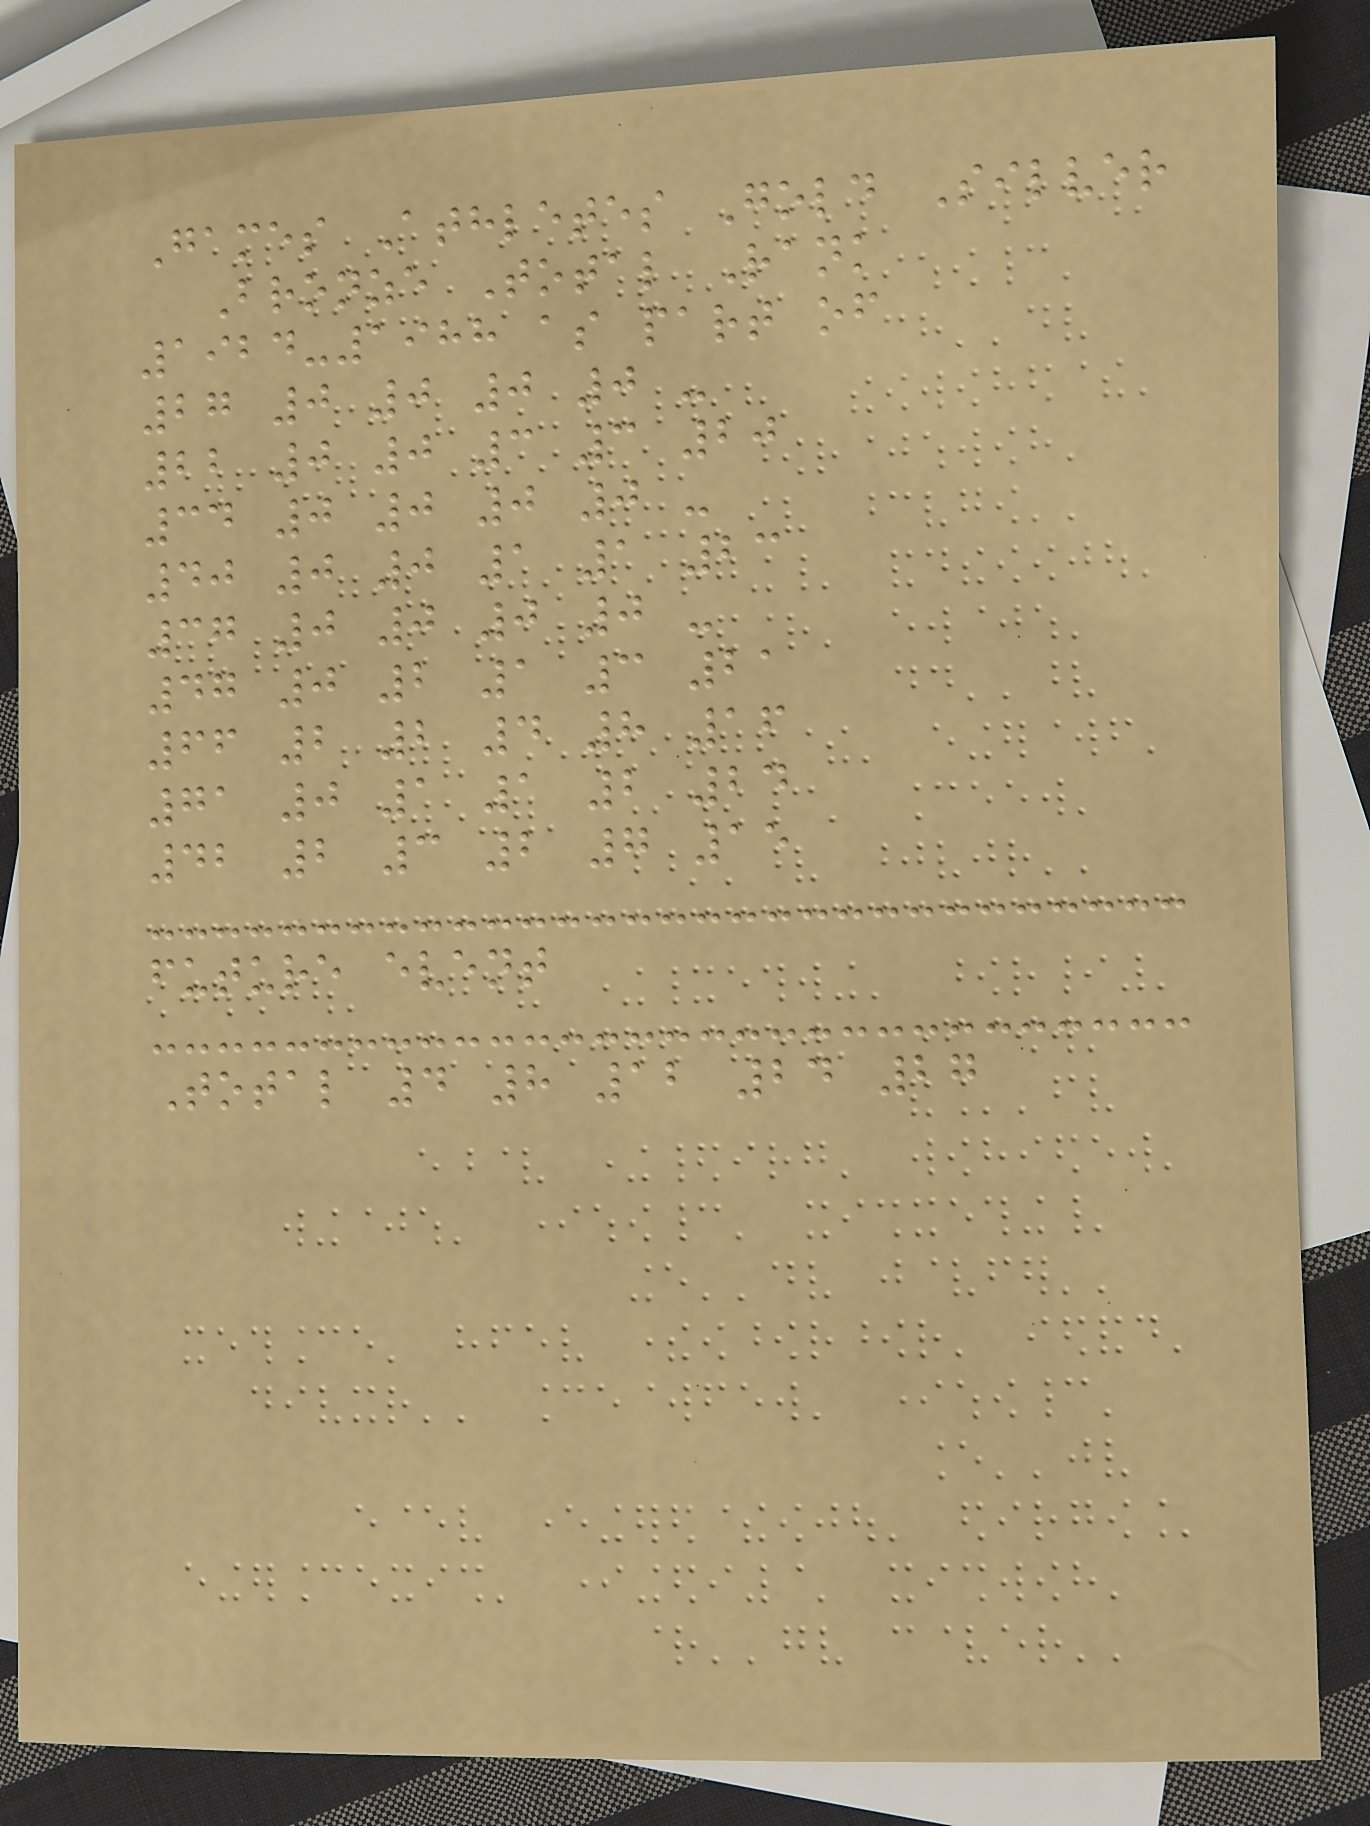Games Athletes Gold Silver
Bronze Total Rank
1924-1988 as part of
27 0 0 0 0 -
22 0 0 3 3 20
34 0 0 0 0 -
40 0 0 1 1 23
37 0 0 0 0 -
47 0 2 1 3 21
66 2 2 4 8 16
71 0 1 1 2 24
42 2 3 2 7 15
future event
Total 4 8 12 24 27
